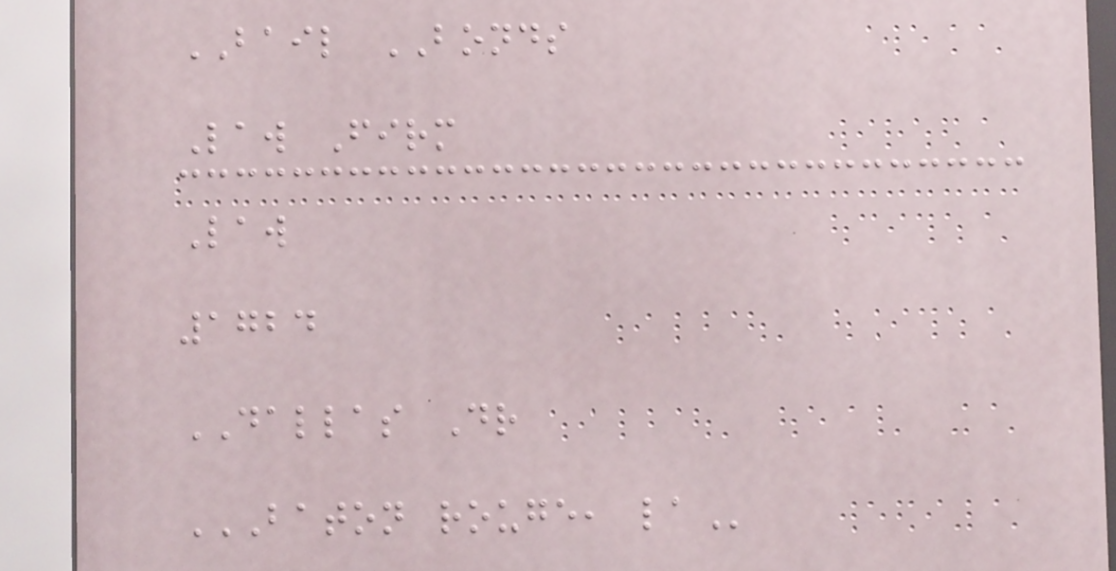BAIL BONDS
Law Firm
Law
1724
DALLAS Dr
BATON ROUGE, LA
